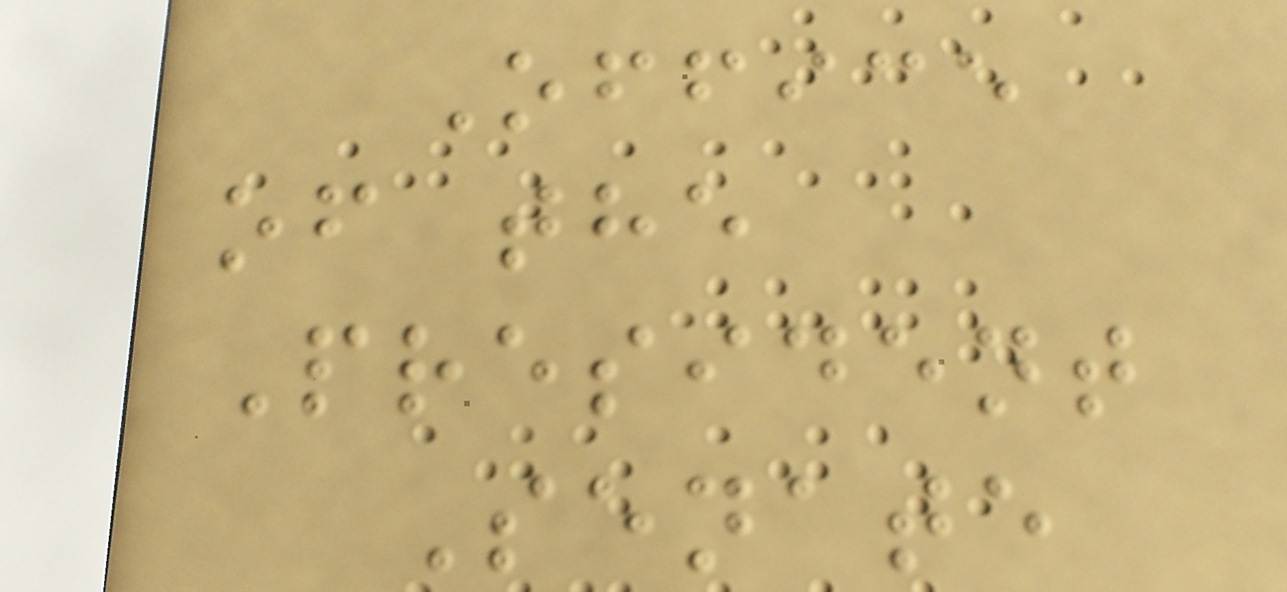Office
of the
President
Senate
